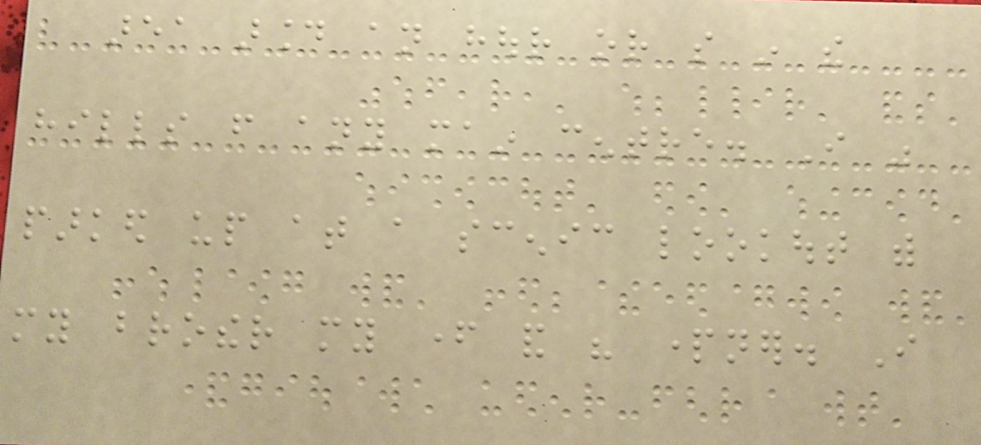area around an hour or so in the
hills from any main centre. I was
parked up at a scenic lookout with
my brother my father and his partner. I
